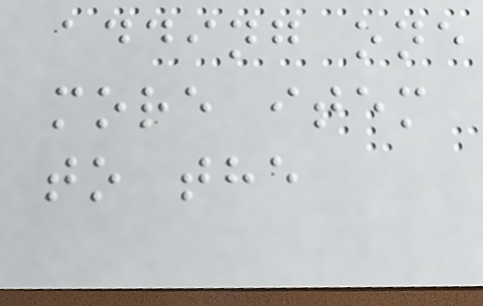adding one
more item
to the
